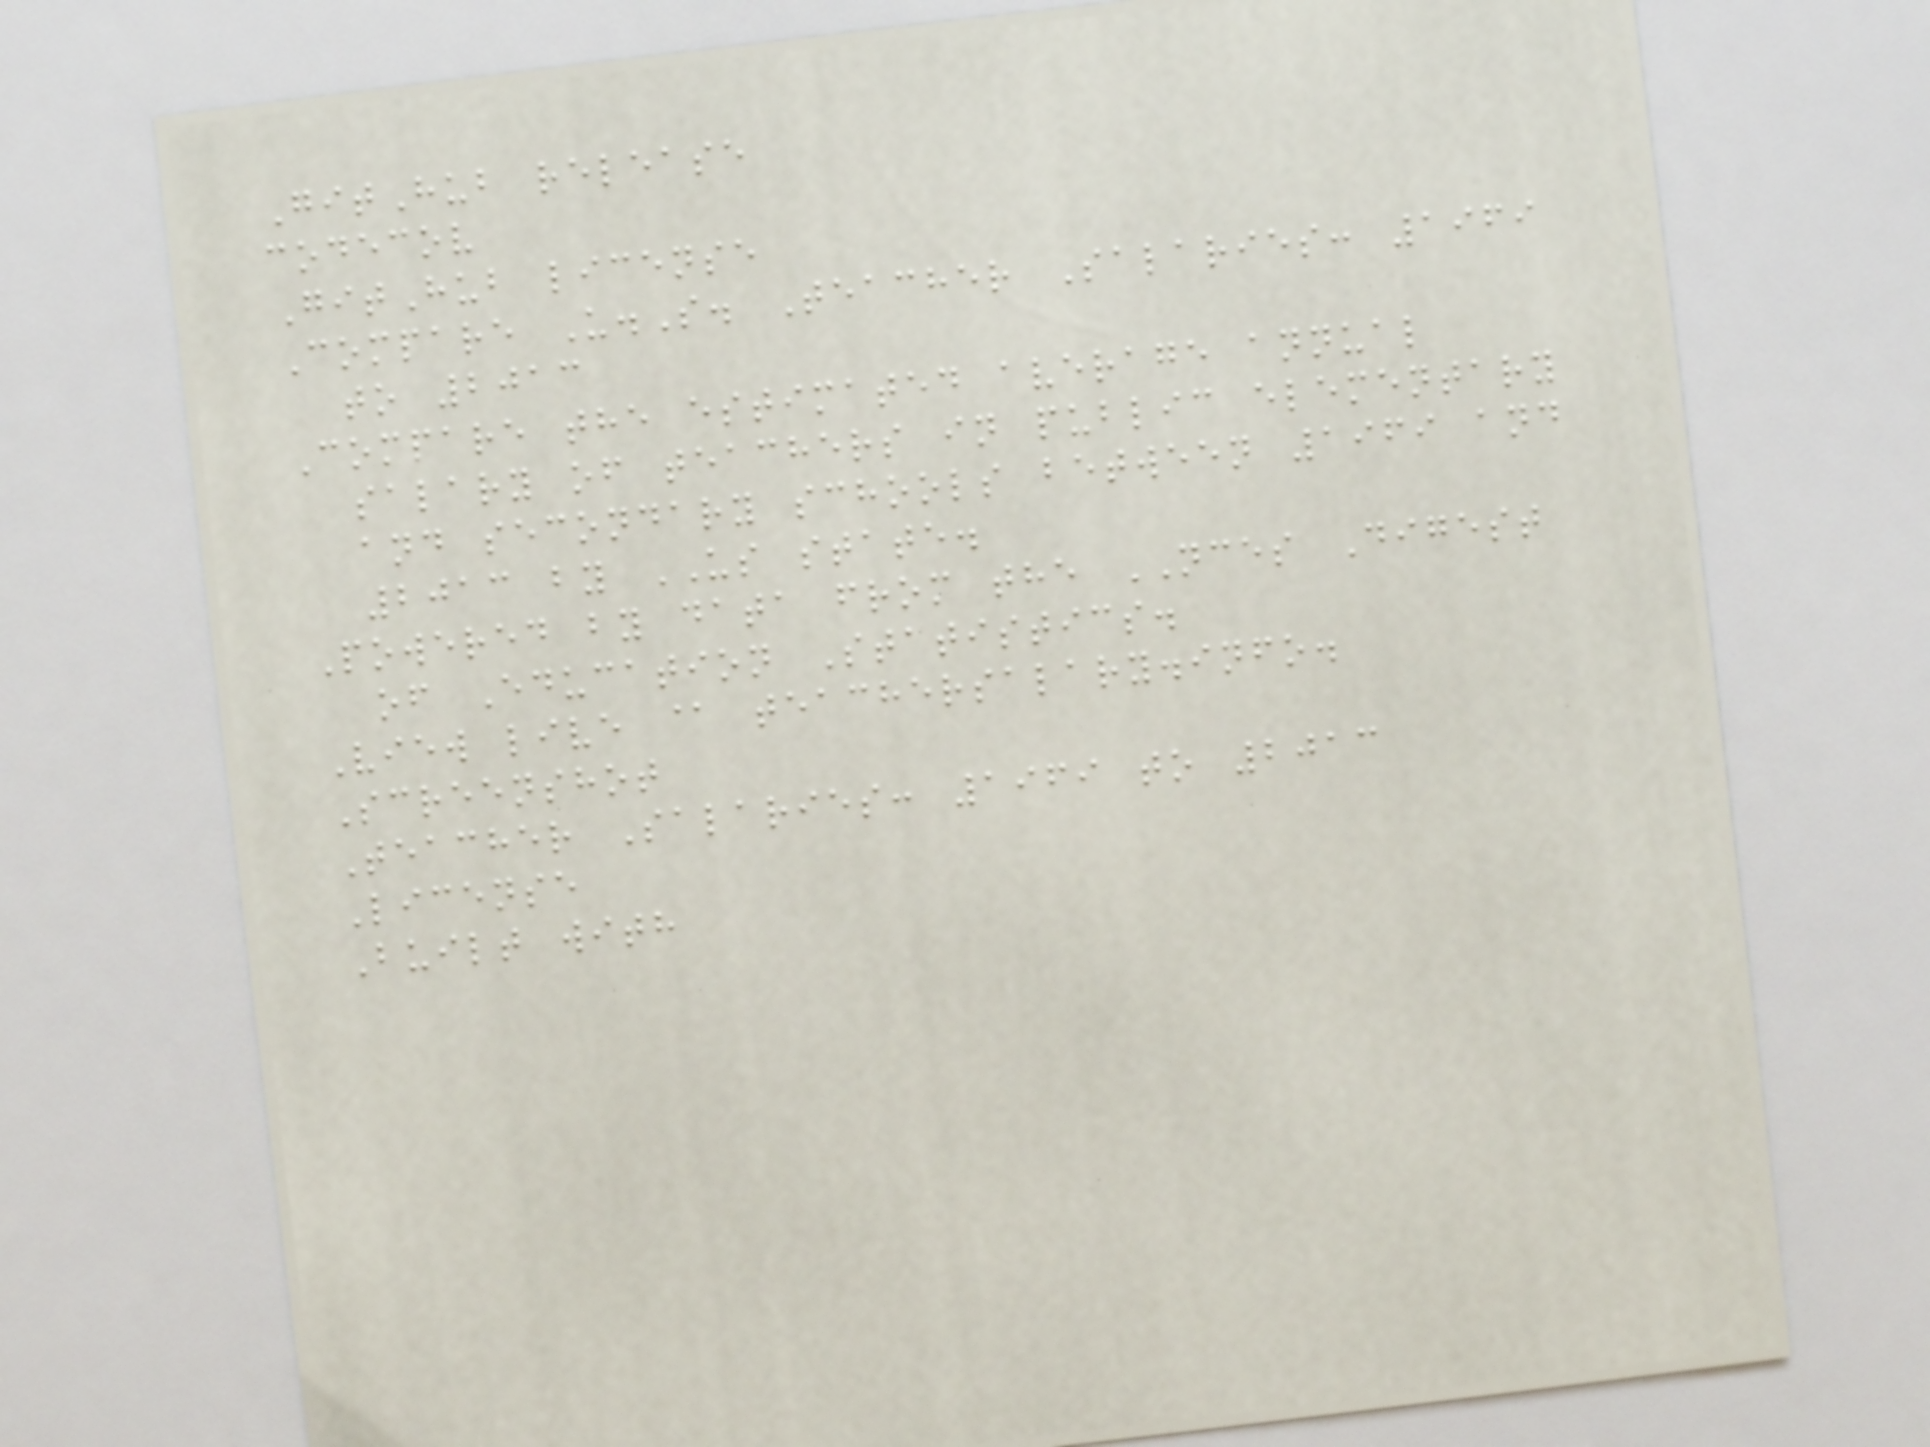GitHub release
codecov
GitHub license
Compare U.S. Teacher Salaries: 1969
to 2013
Compare the estimated average annual
salary of teachers in public elementary
and secondary schools between 1969 and
2013 by US state.
Powered by data from the NCES Digest
of Education Statistics.
View live @ teachersalary.info.
Screenshot
Teacher Salaries: 1969 to 2013
License
Built with
